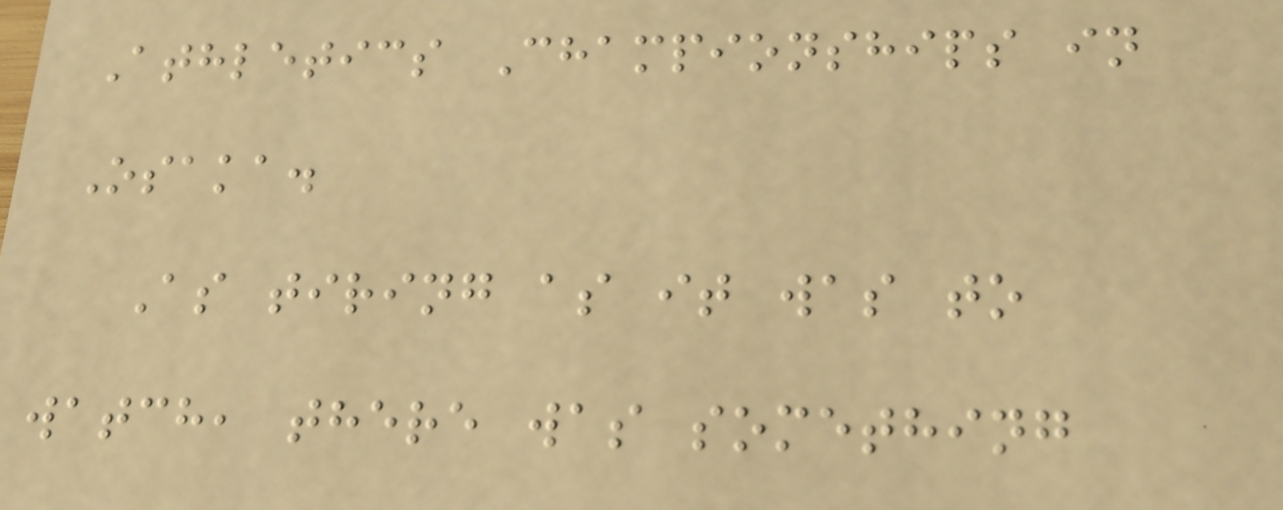Athletics Championships in
Osaka.
As tiring as it was to
watch, there was something
